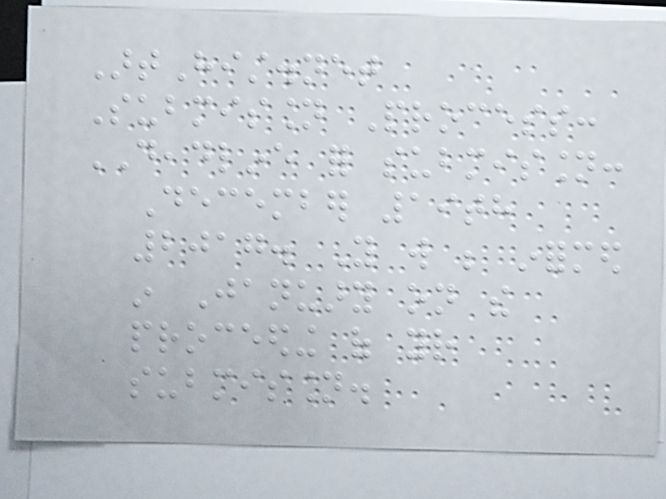ArtHist.net
Submission Process:
DEADLINE for submission:
December 19th
2017. You will be informed
in January on the
proceeding of your
submission.
